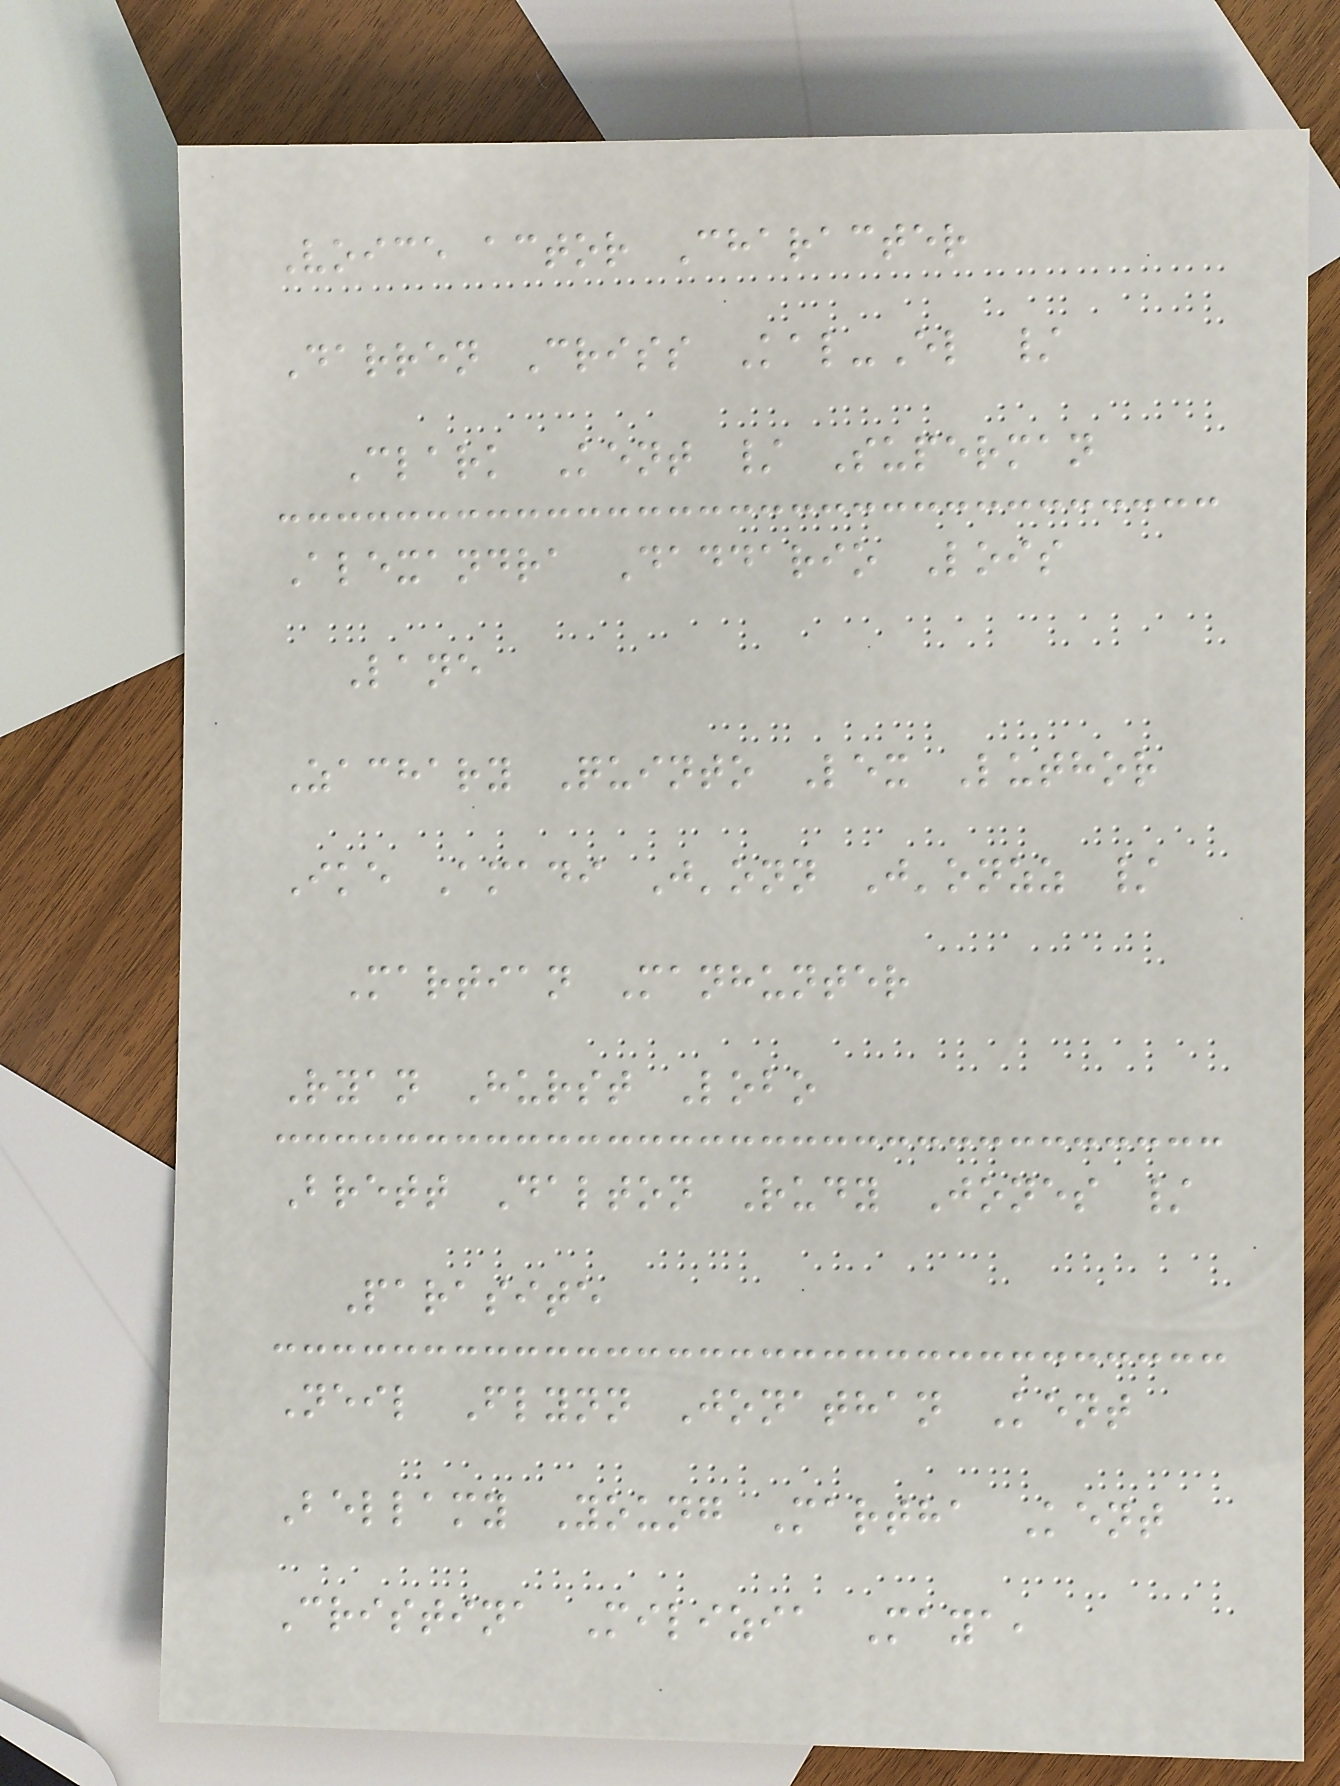Voice actor Character
Darren Criss Kal-El /
Clark Kent / Superman
Alexandra Daddario Lois
Lane
Zachary Quinto Lex Luthor
Ike Amadi J'onn J'onzz /
Martian Manhunter
Ryan Hurst Lobo
Brett Dalton Rudy Jones /
Parasite
Neil Flynn Jonathan Kent
Bellamy Young Martha Kent
Cristina Milizia Maya,
